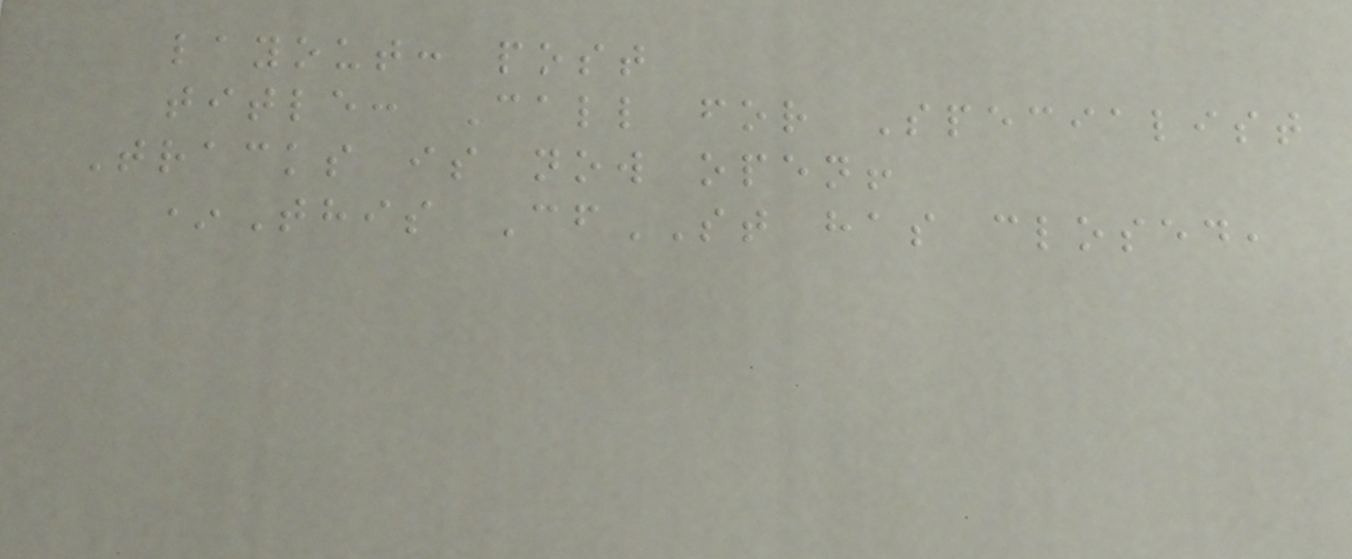layout: post
title: Call for Specialist
Tracks is now open!
*This CfST has closed,
